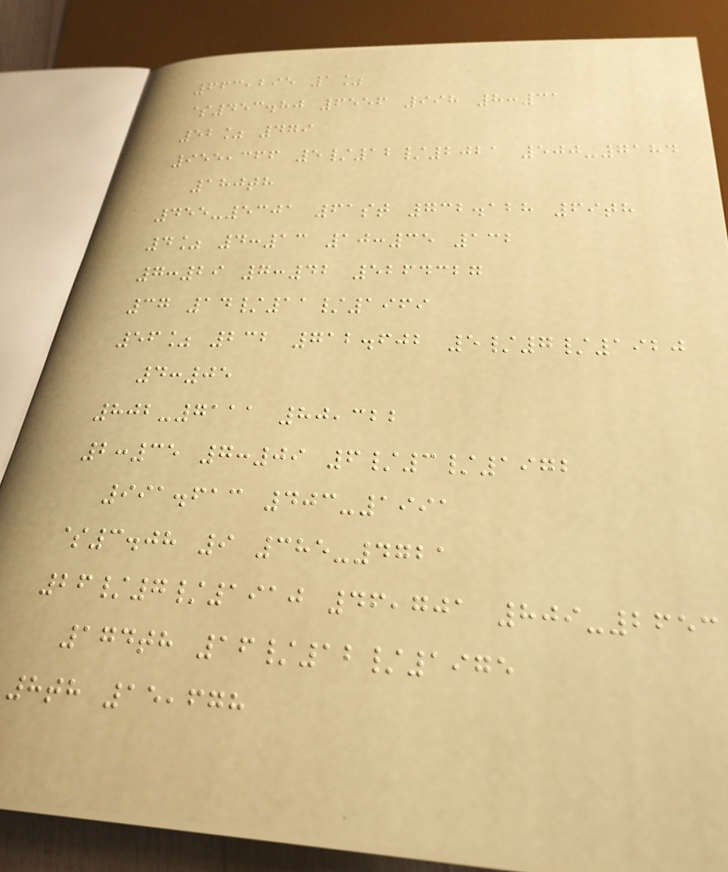663,295 1%
$453.80 6556 998 8:31
52% 479
955,366 5/12/2021 500-7184
180th
455-5301 61st 732.128 69th
4% 4:13 10:35 132
7:29 7:42 5264327
37 14/11/1969
56% 232 712.602 5/7/1920
4:05
802-7111 80,322
2:35 7:09 6/3/1972
991.613 403-1991
$3.08 9 385-4721
26/7/1910 46,701 809-2653
174th 16/12/1975
8th 15,678
